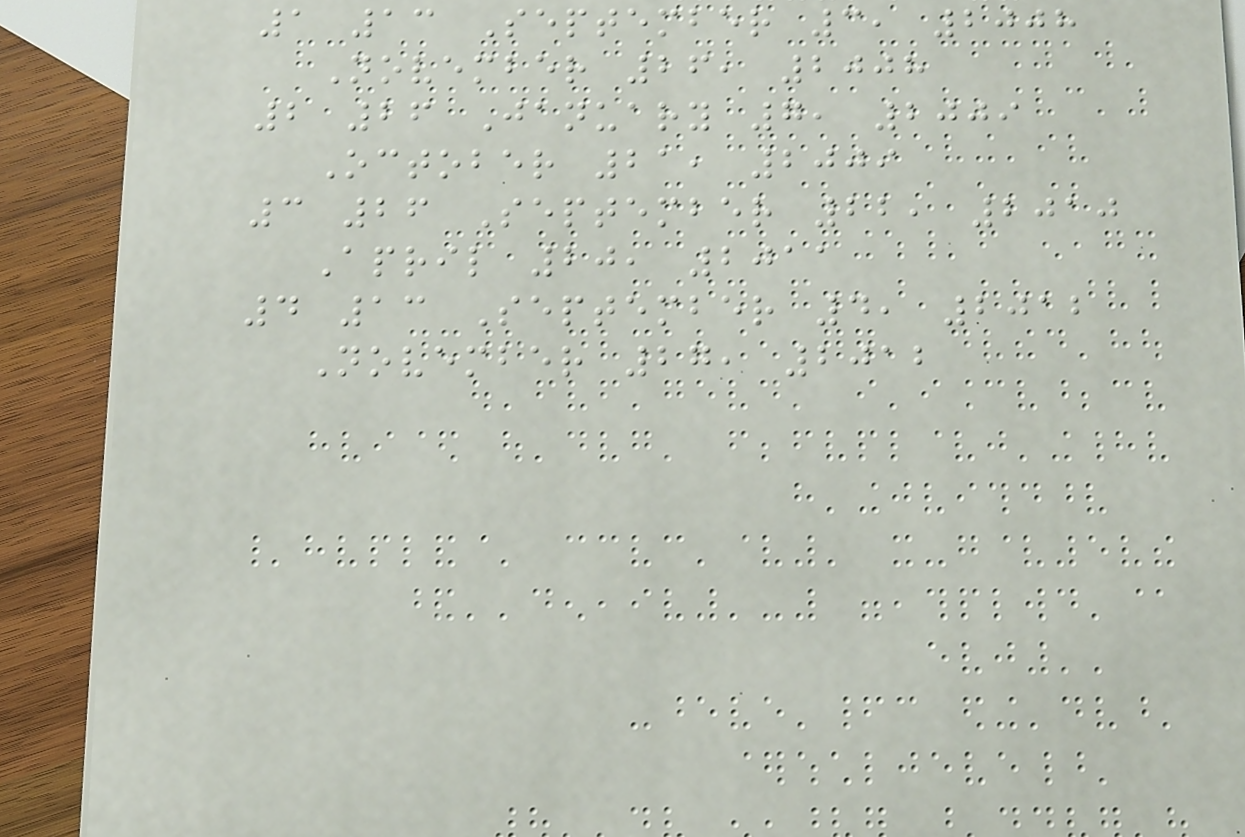1 13 September 3, 2008
November 26, 2008
2 26 January 7, 2009
October 21, 2009
3 26 September 22, 2010
April 20, 2011
4 13 September 4, 2012
November 27, 2012
